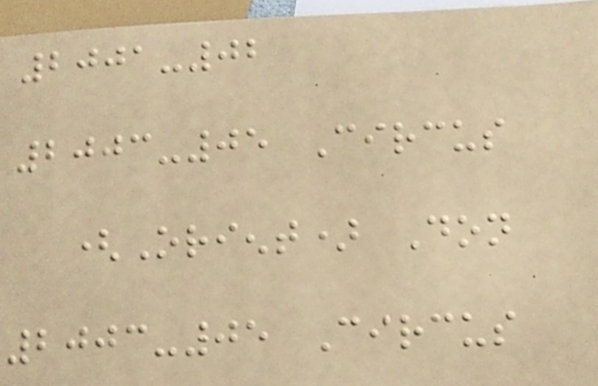2001-02
2003-05 Circus
(Orient) Don
2003-05 Circus
